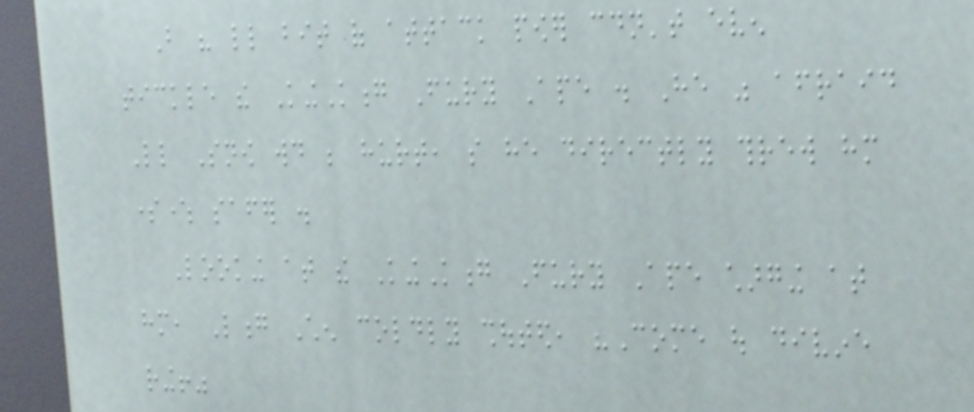But his little bit of attack power couldn't even
tickle the KingKong Fury Ape . He was afraid
Little Snow would be hurt, so he directly threw him
somewhere safer .
Looking at the KingKong Fury Ape charging at
him, Long Chen coldly shouted, "Come out divine
ring!"
